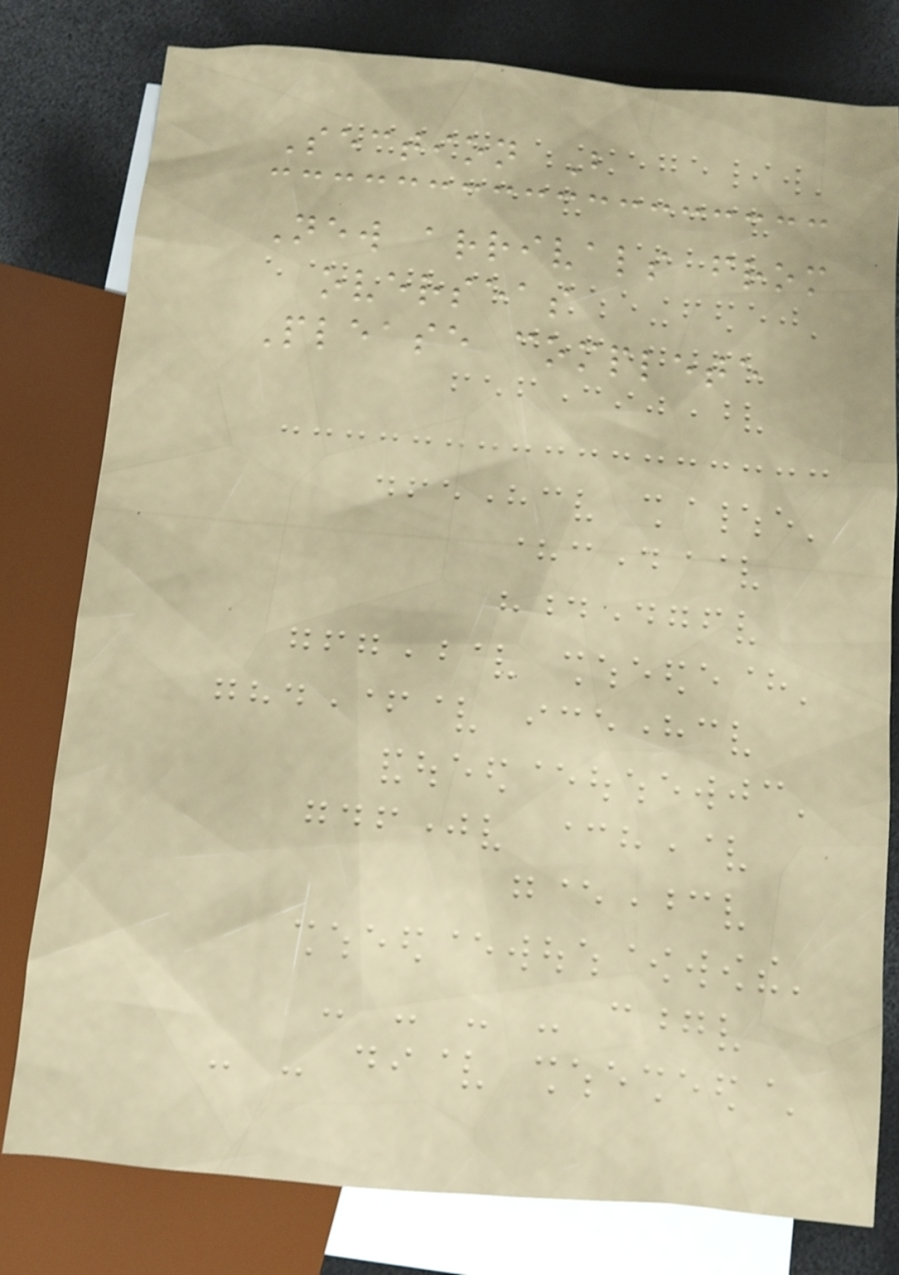Section B
New arrivals from
overseas
Please complete
